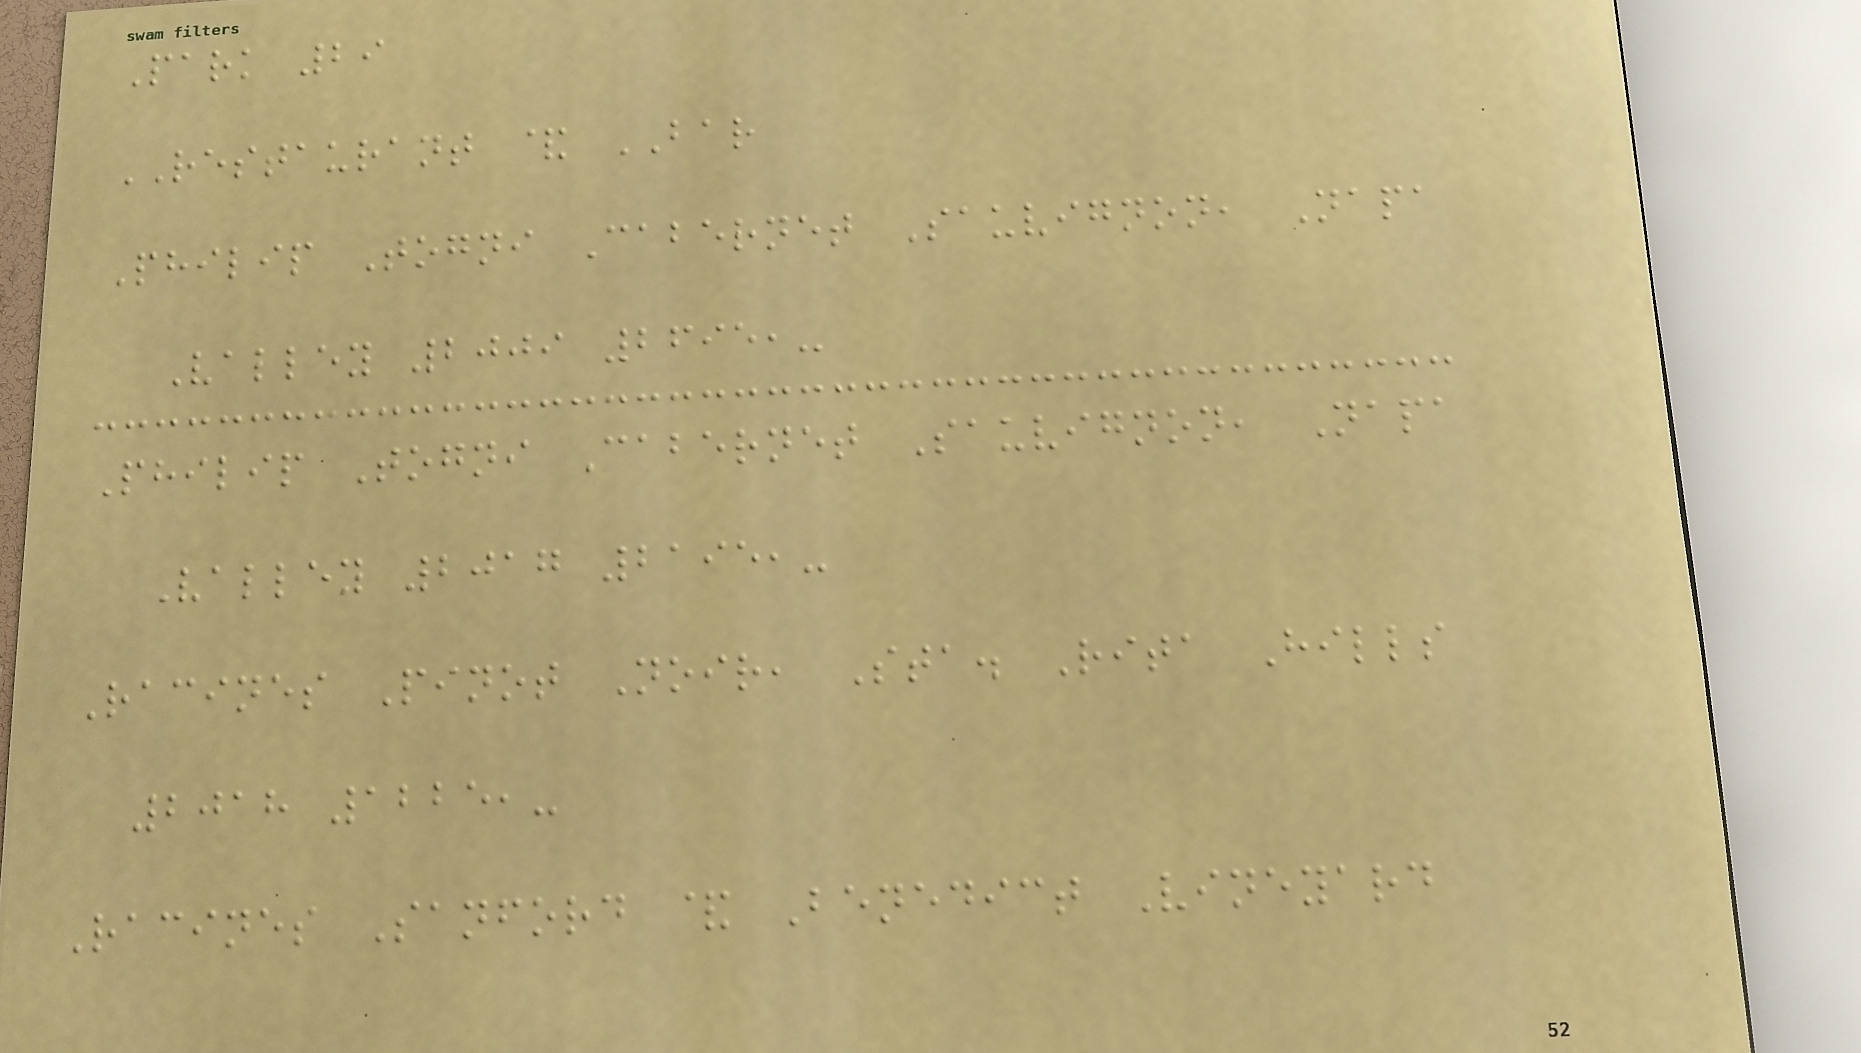Park 29
RESTAURANT & BAR
Philip Togni Cabernet Sauvignon, Napa
Valley 2009 2695,-
Philip Togni Cabernet Sauvignon, Napa
Valley 2017 2195,-
Racines Pinot Noir, Sta. Rita Hills
2018 1225,-
Racines Sanford & Benedict Vineyard
